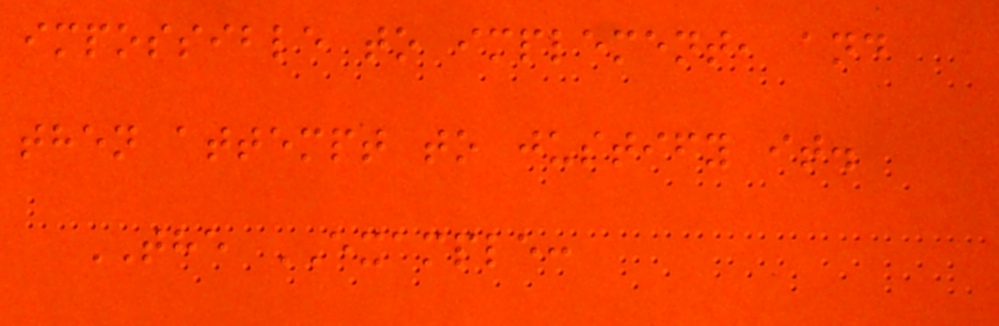impossible to implement, and
then attempt to justify it.
THE EXAMPLE:
